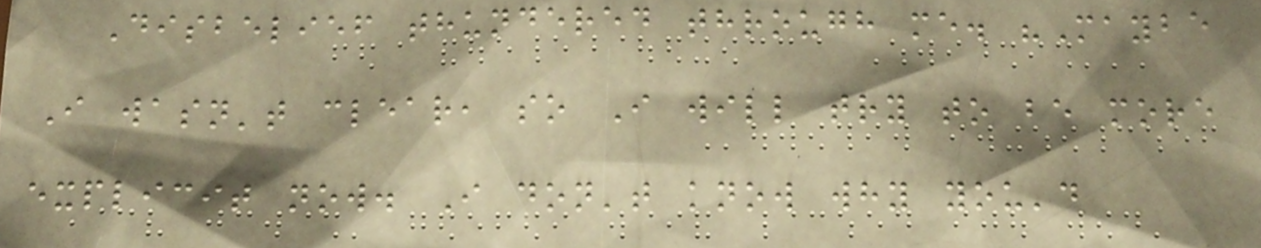Disbelief thundered through me. "Maybe
I wasn't clear, so I will try to be more
explicit now. I don't know why you'd
